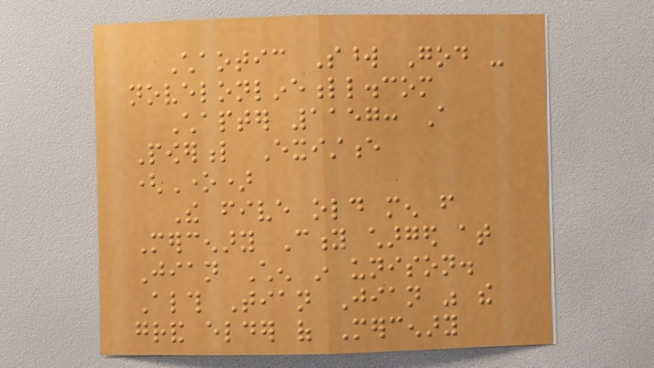Chaotic Sword God -
novelonlinefull.com
Chapter 1157: A
Powerful Existence
(One)
The five old men from
Mercenary City charged at
Jian Chen in unison.
Although Tian Jian was the
grand elder of Mercenary
